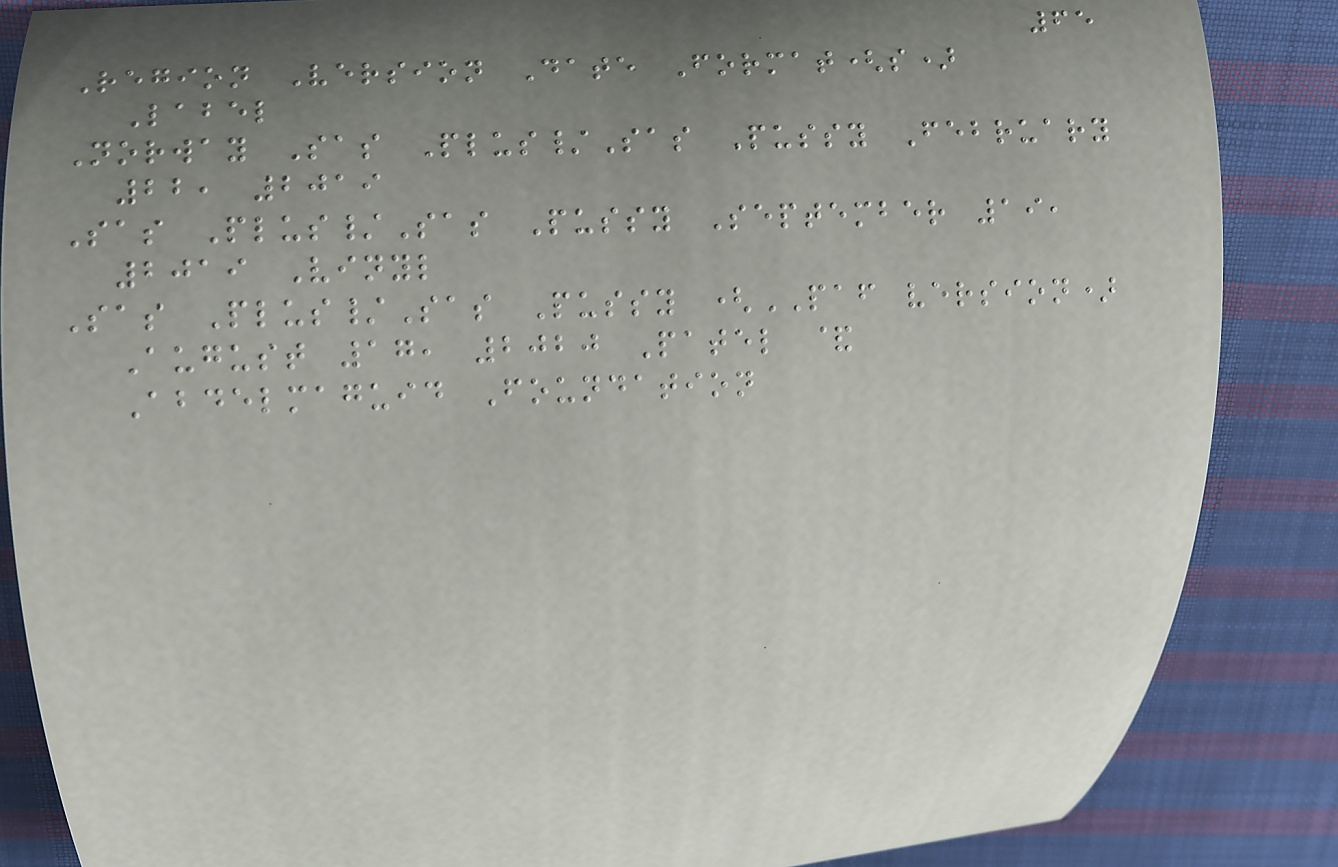65
Region Version Date Format(s)
Label
Norway Sas Plus/Sas Pussy February
22, 2019
Sas Plus/Sas Pussy September 19,
2019 Vinyl
Sas Plus/Sas Pussy (PAF version)
August 17, 2020 Patel &
Abdelmaguid Foundation
